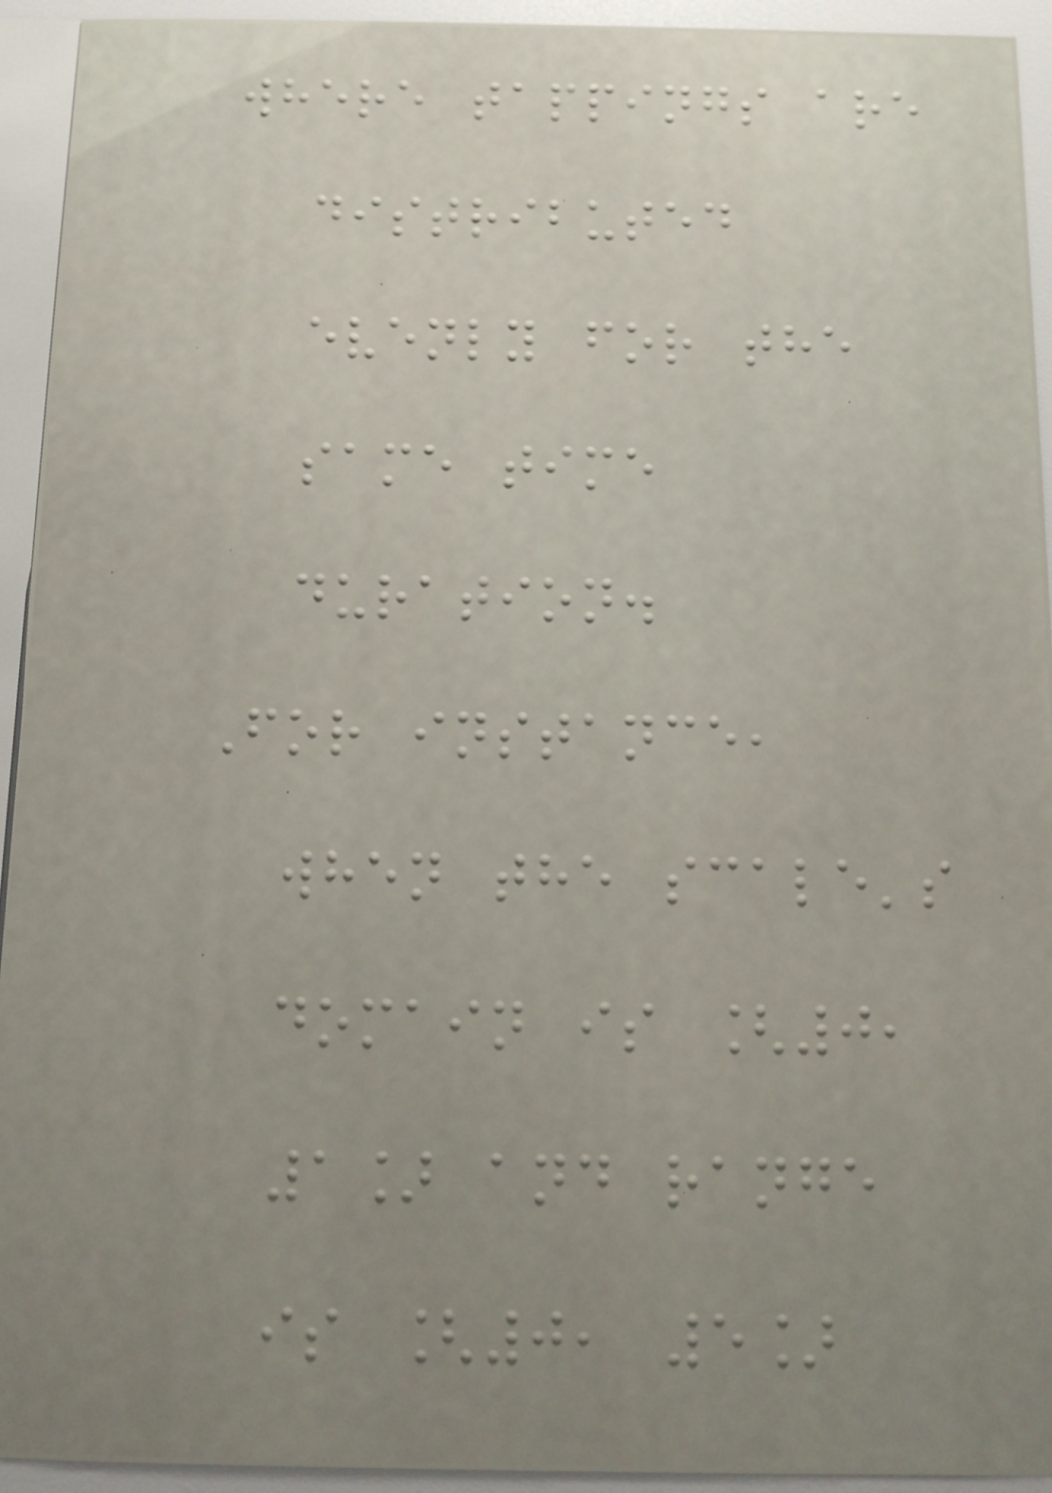where tappings are
distributed
evenly for the
same time
duration.
For instance,
when the scale's
domain is [0,
1] and range
is [0, 5]
